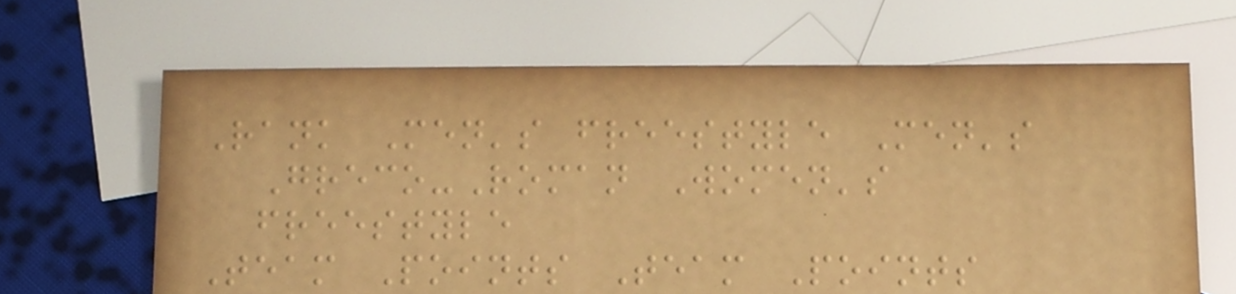Rank Men's freestyle Men's
Greco-Roman Women's
freestyle
Team Points Team Points
